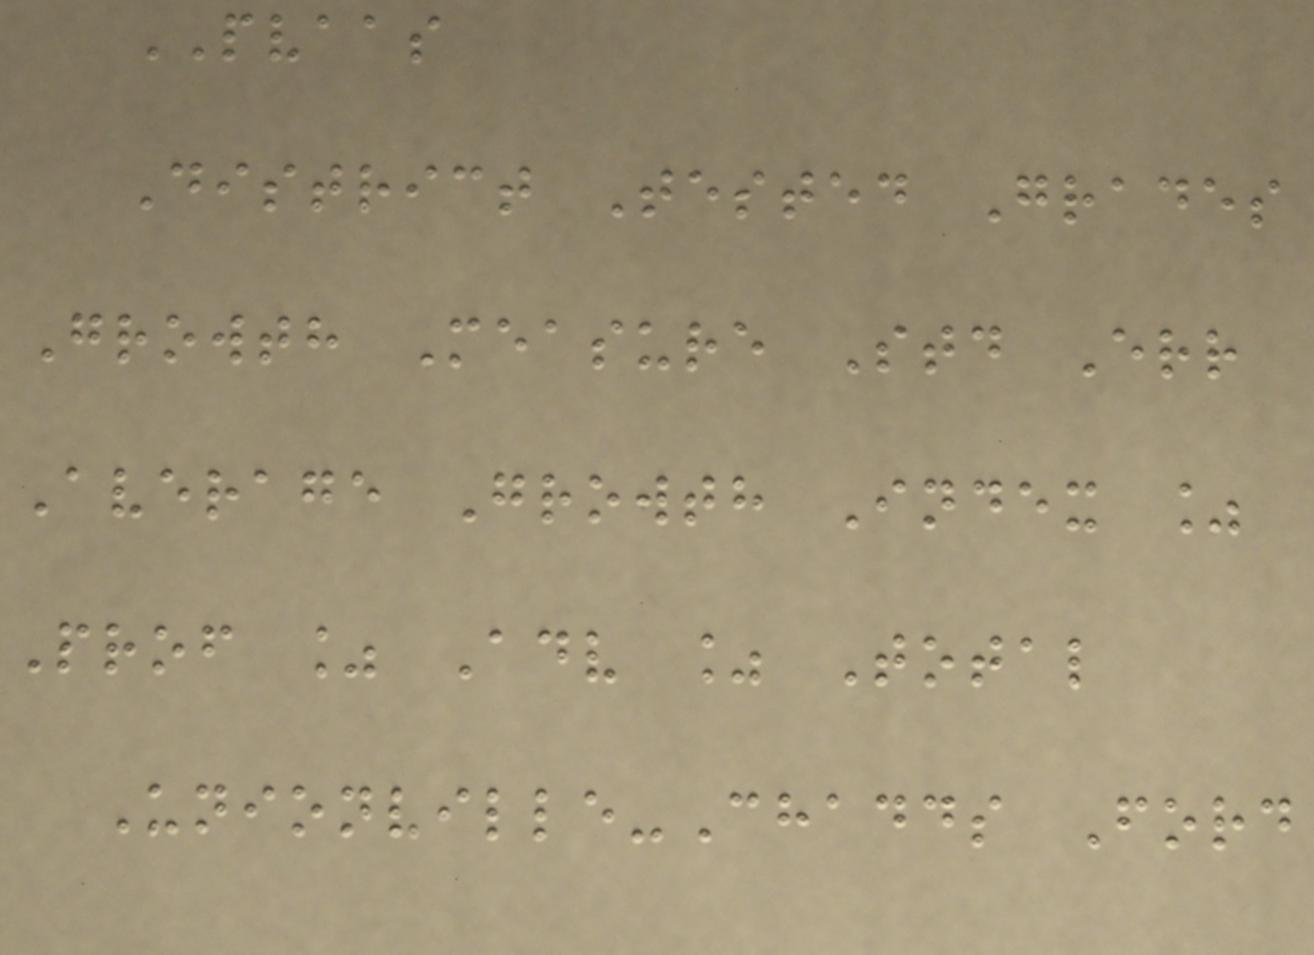PVAAS
District Tested Grades
Growth Measure Std Err
Average Growth Index %
Prof % Adv % Total
Unionville-Chadds Ford
